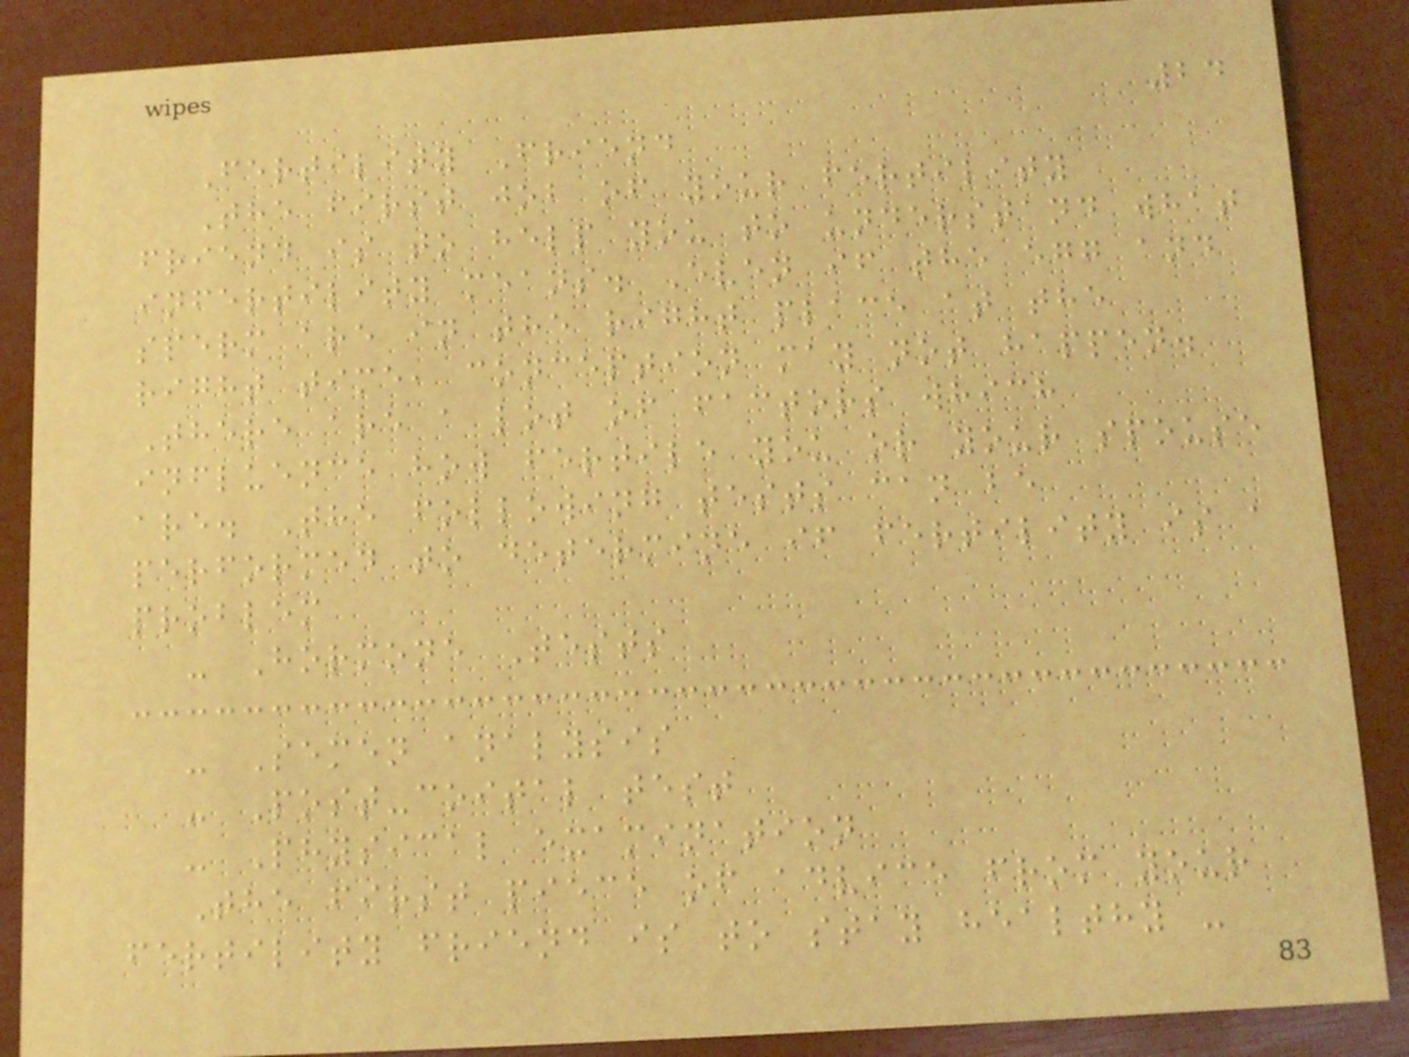24
Fertility Friend
The first job of your fertility
friend is to help you to understand what
infertility means. Even if the egg and
sperm are in the right place at the
right time, conception may not happen.
There are a lot of factors which
influence how fertile you or your spouse
are. The following tests can be
performed to determine if fertility is a
problem
- Hormone Tests
- Semen analysis
- Post-coital test
- Physical examination
The first piece of advice from your
fertility friend is to stay healthy -
